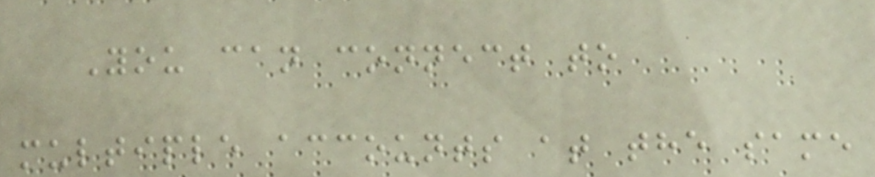You can connect to
multiple accounts at the same
